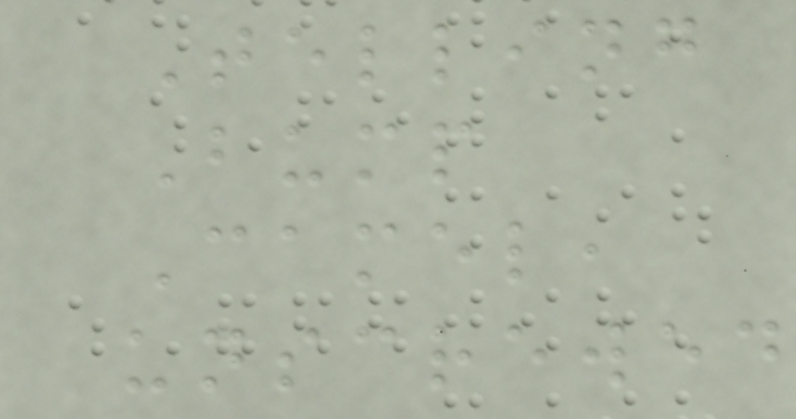Telling
Bump
Camel,
unscrewed
